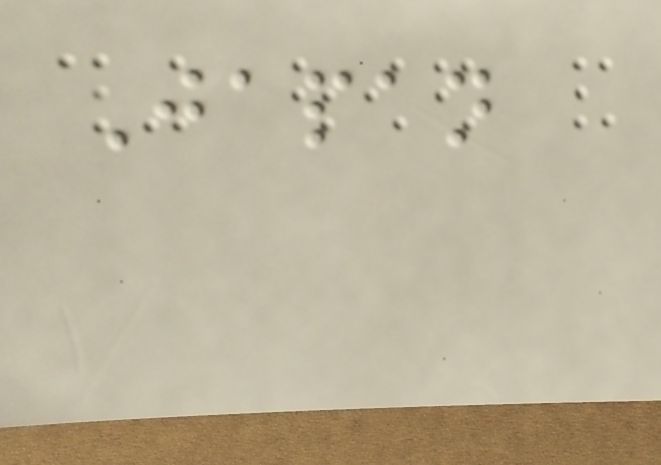Japan
